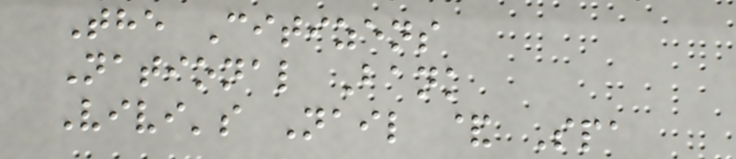The Citizens
National Bank
Vivi's Nail & Spa
